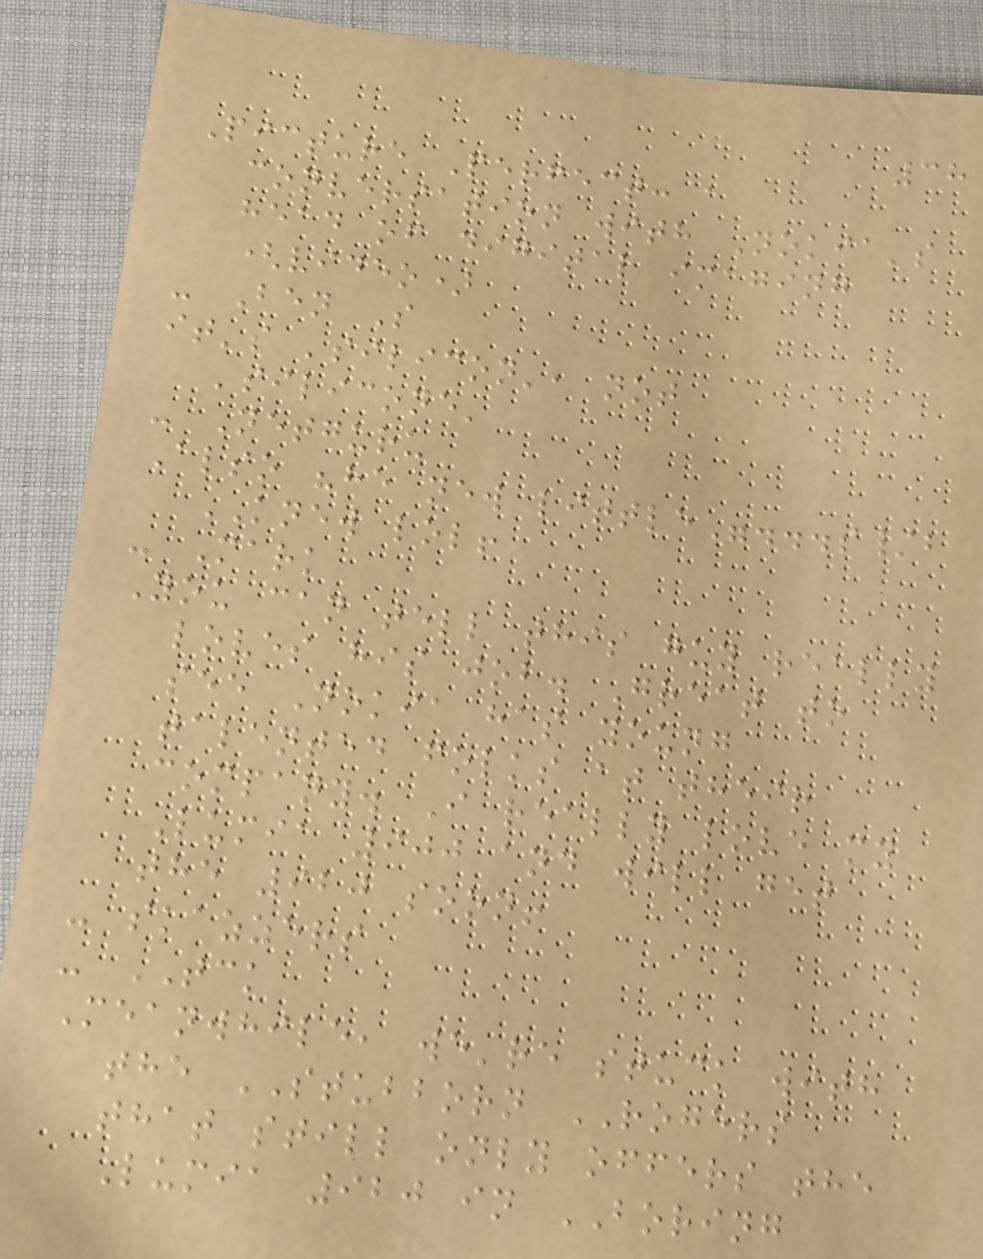38
Picture Perfect: a
conversation with Nokia's
head of digital imaging
(video)
- Ben S
it's 'silicon', not
'silicone'
- Netguru
Also "he new little"...s/b
KNEW lol!
- Mark
You can tell this guy really
loves his job. Great to
see Nokia has young
talented folks at their
company. I really love my
Lumia 900 and will get
the 920 soon!
- skazzers
- TCK
Meanwhile, we're stuck with
the STUBBORN ROGERS
that still only offers the
Lumia 920 in BORING
